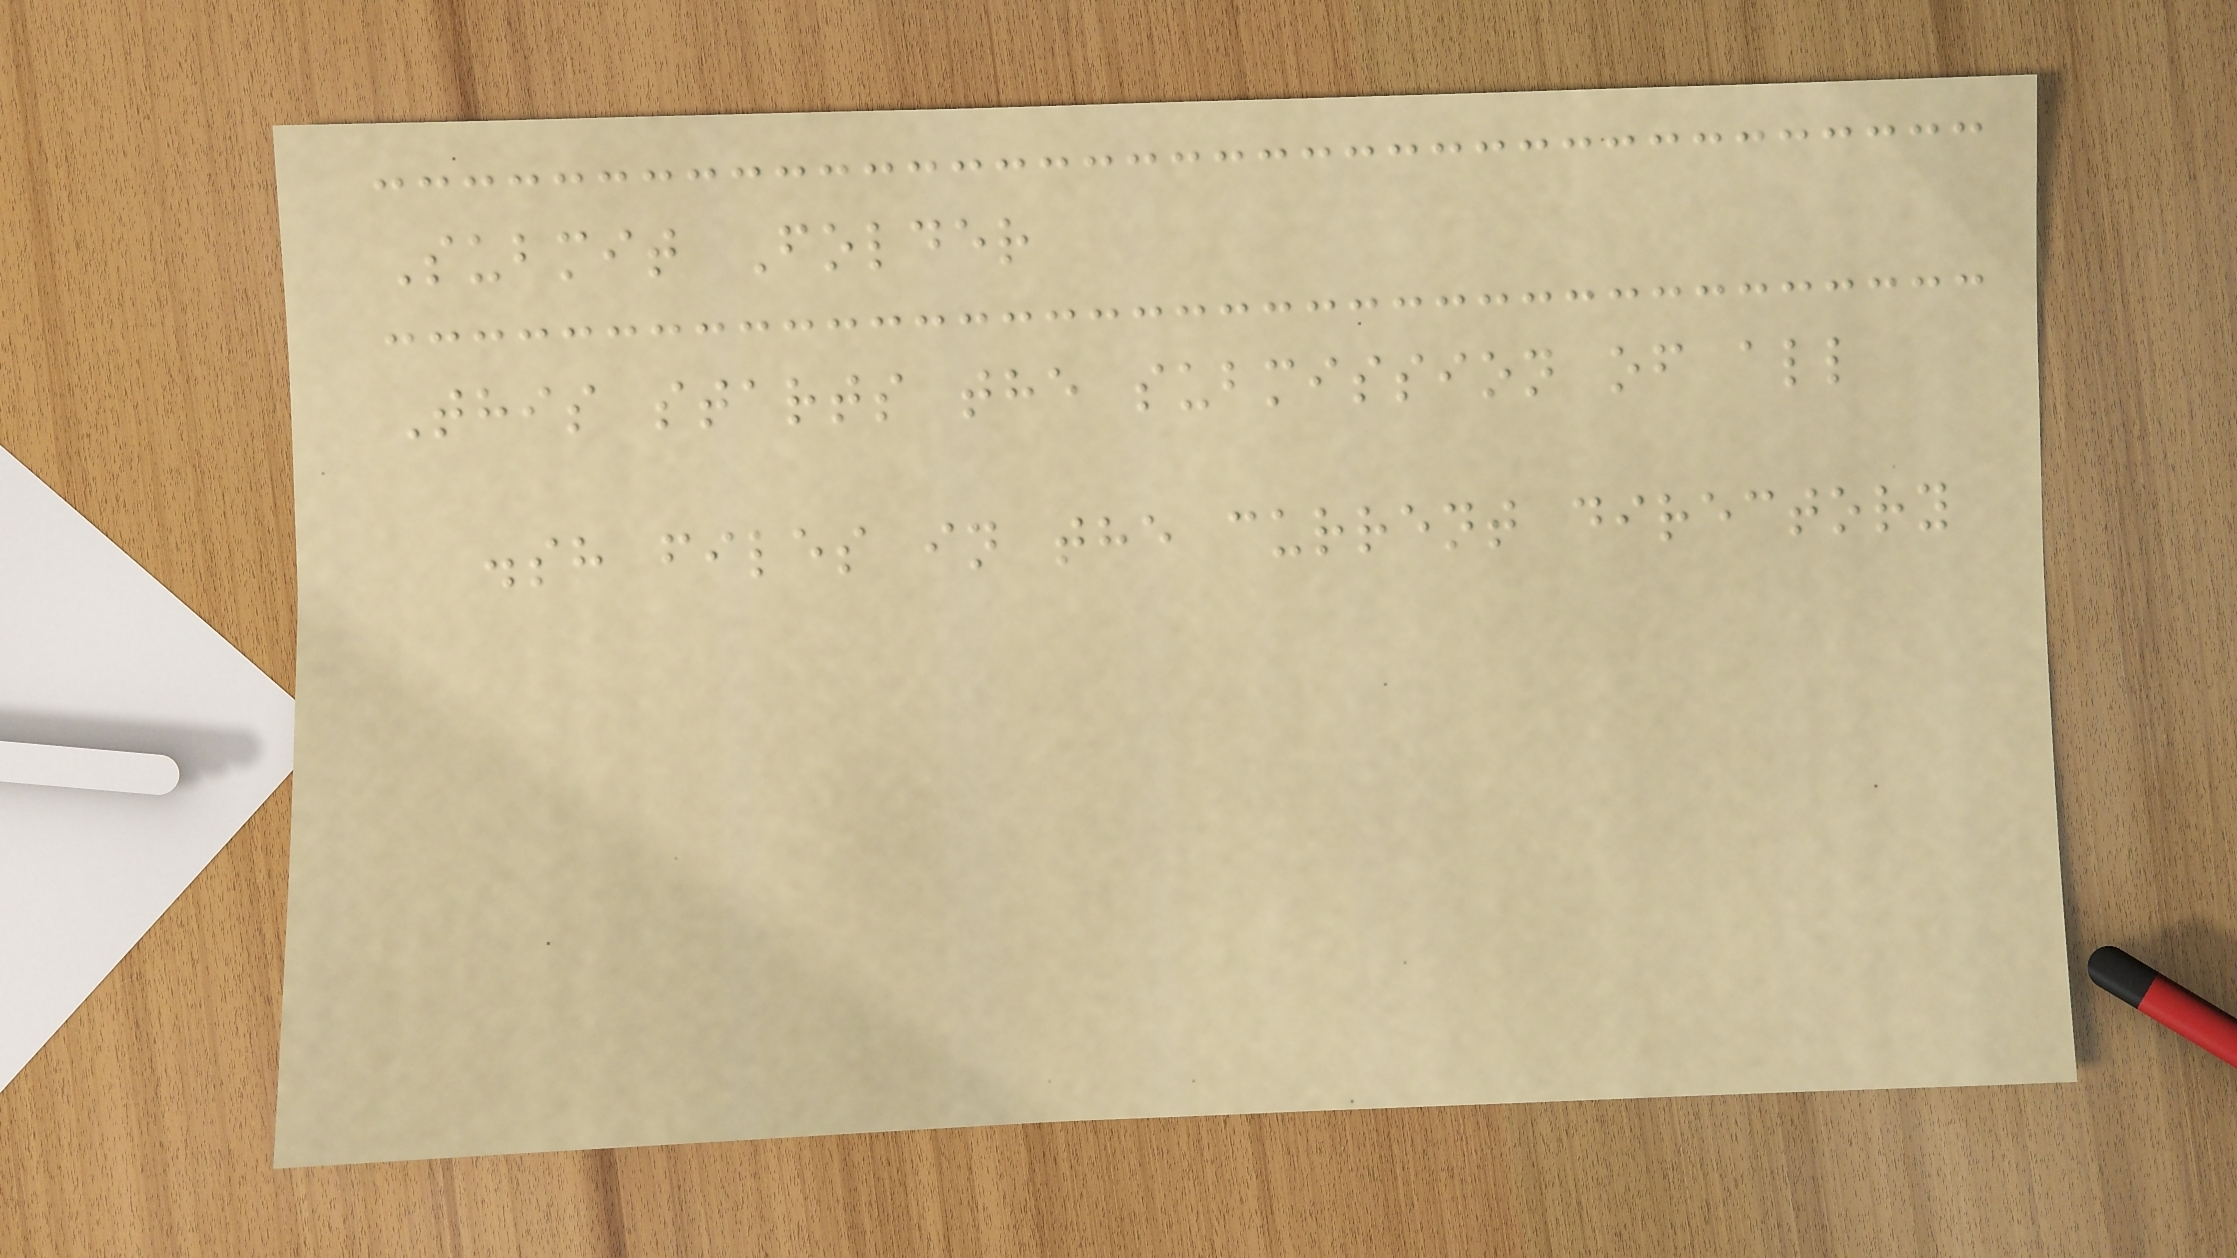Submit Folder
This starts the submission of all
.sh files in the current directory
